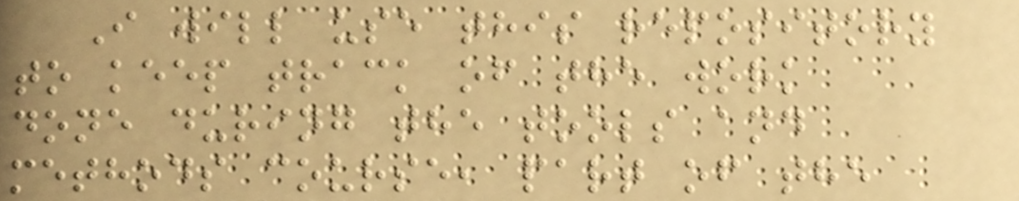I will use this repository
to keep track of the work
done during the tools and
methods course, part of the
